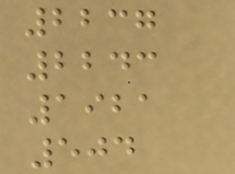2237
2243
1921
504
